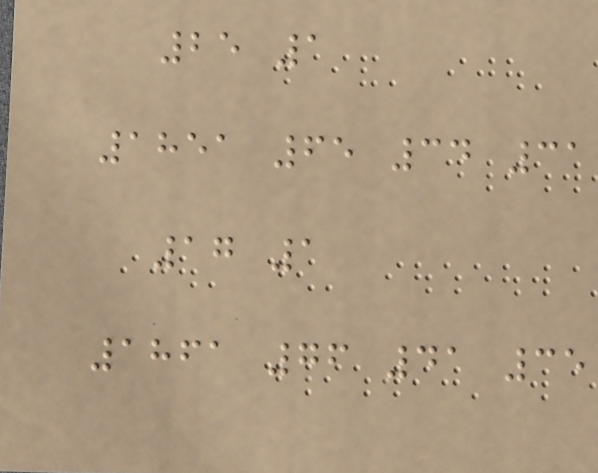25 1
1851 65 34 31
17 1
1861 76 41 35
